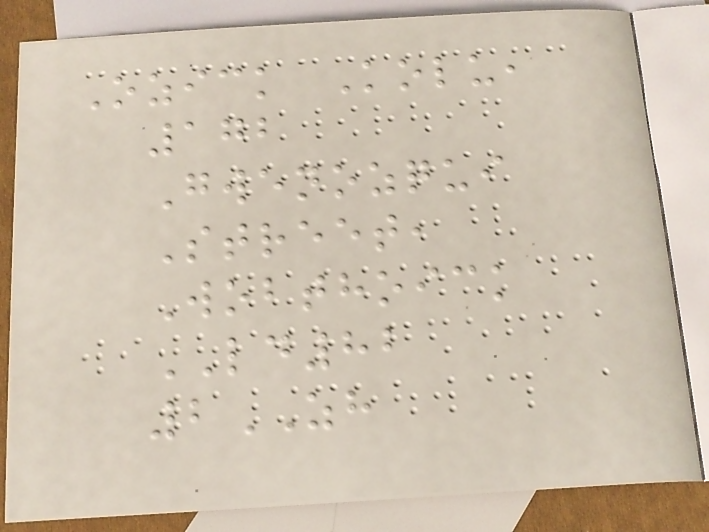Ozick Kolu,
172
Gwenozqui
Street,
Wobthoick
LD82
2ZH
